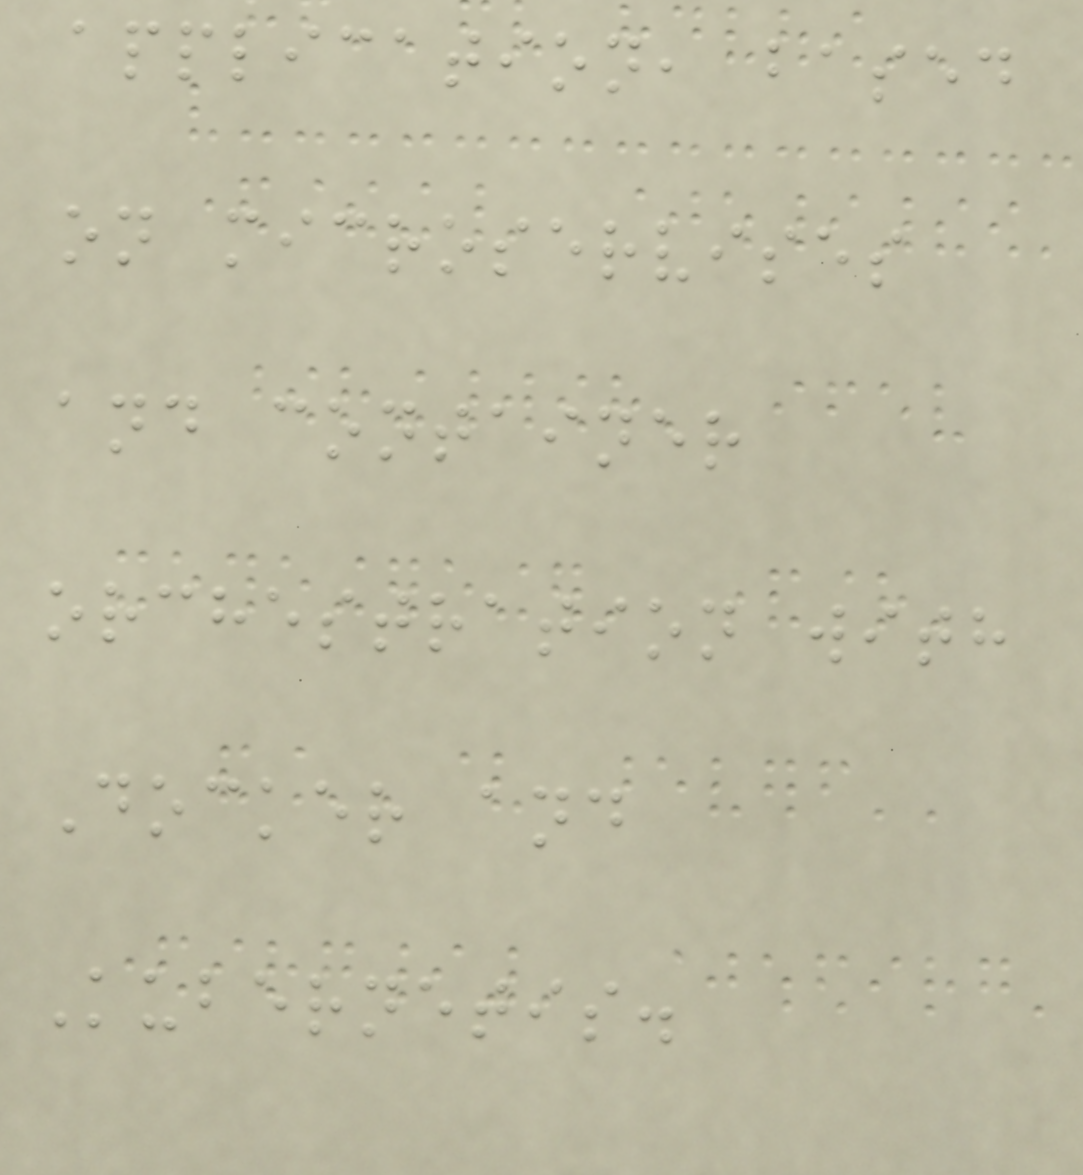application, based
on microservises
and container
orchestration with
Docker and
Kubernetis.
